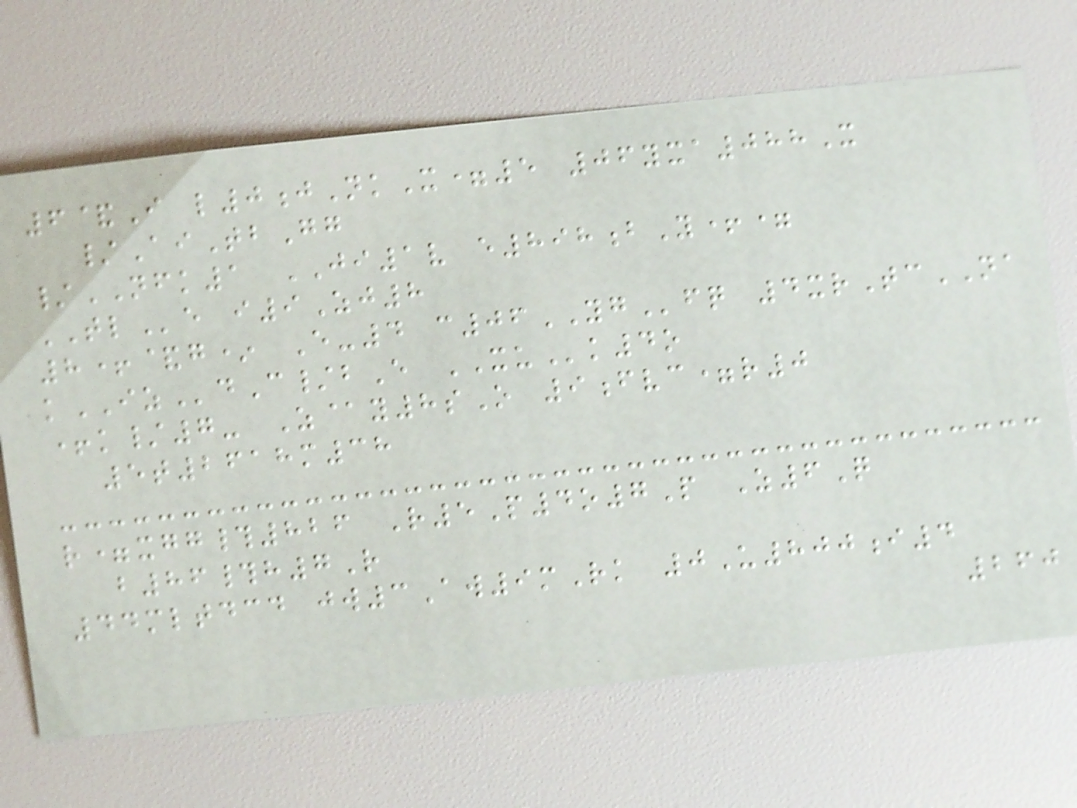6&I l0jNkX=5 06yxa088X
/AiTbGg
/NFK1 JI1v e898bY+=
TLe i9Zj8
8+&g* E-4 c06YGfq 4xrTcNA
kIZdC/bE XUk4o
+k/7- Z@y8sO 9fvc=r0
5t2618m38
r=xgg#826 R5P4o7P Z6Q
b86#h7R
44mltdcd jw3Aw9mRk 0U800i4
260
